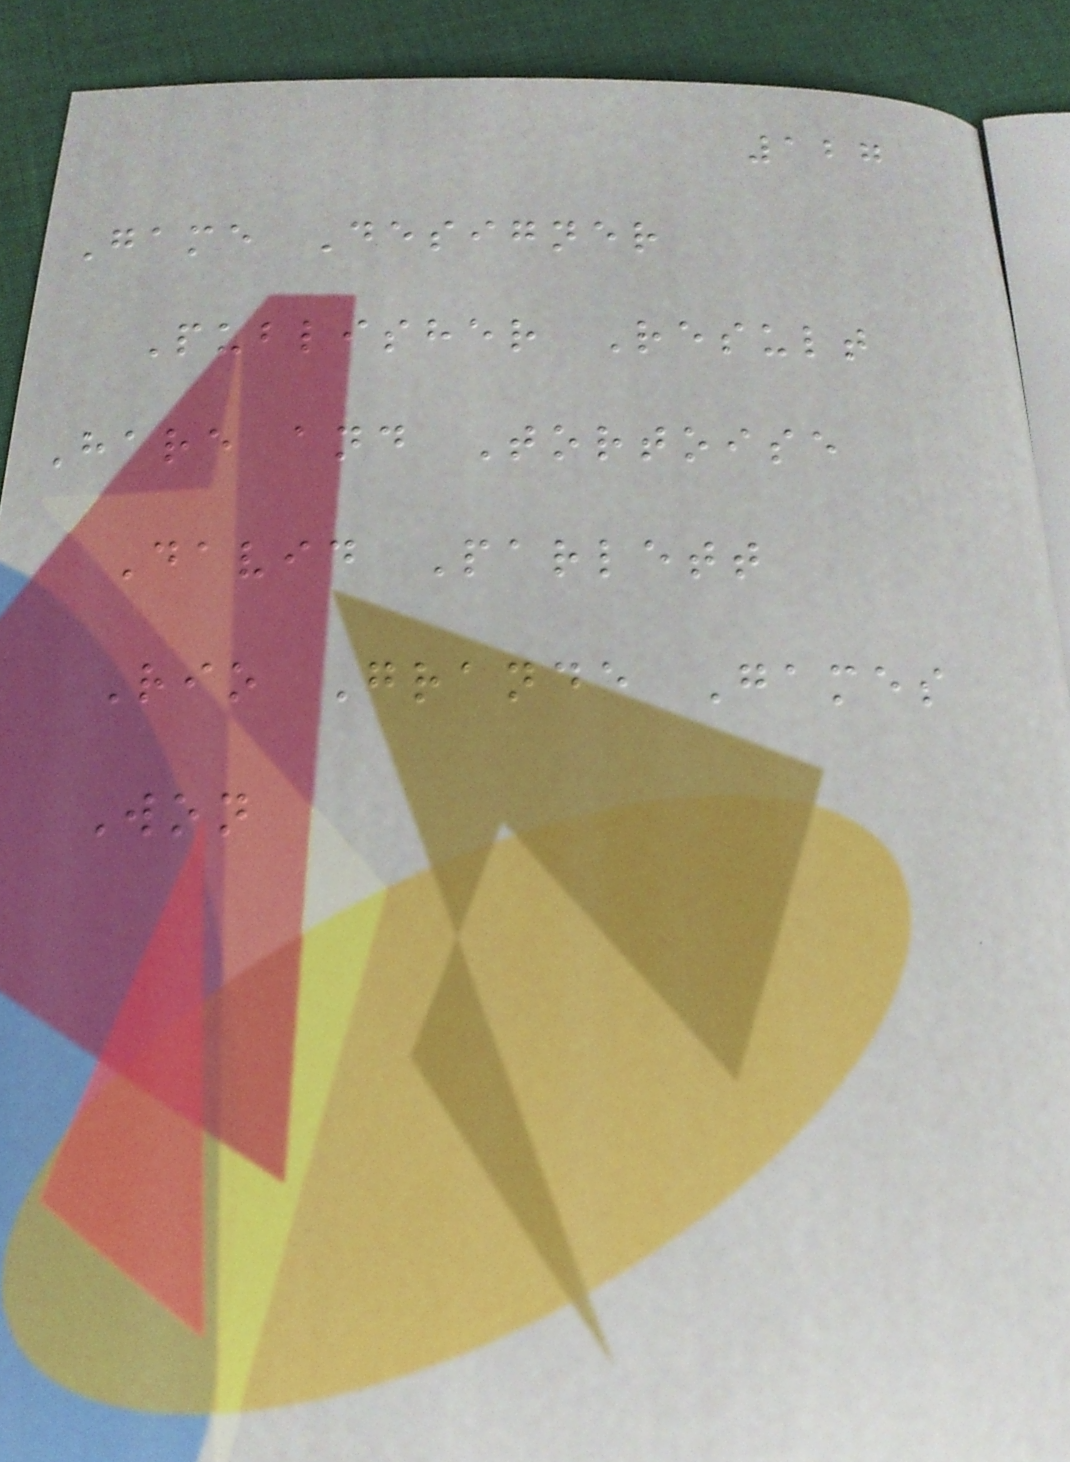127
Game Designer
Publisher Result
Hare and Tortoise
David Parlett
Rio Grande Games
Won
